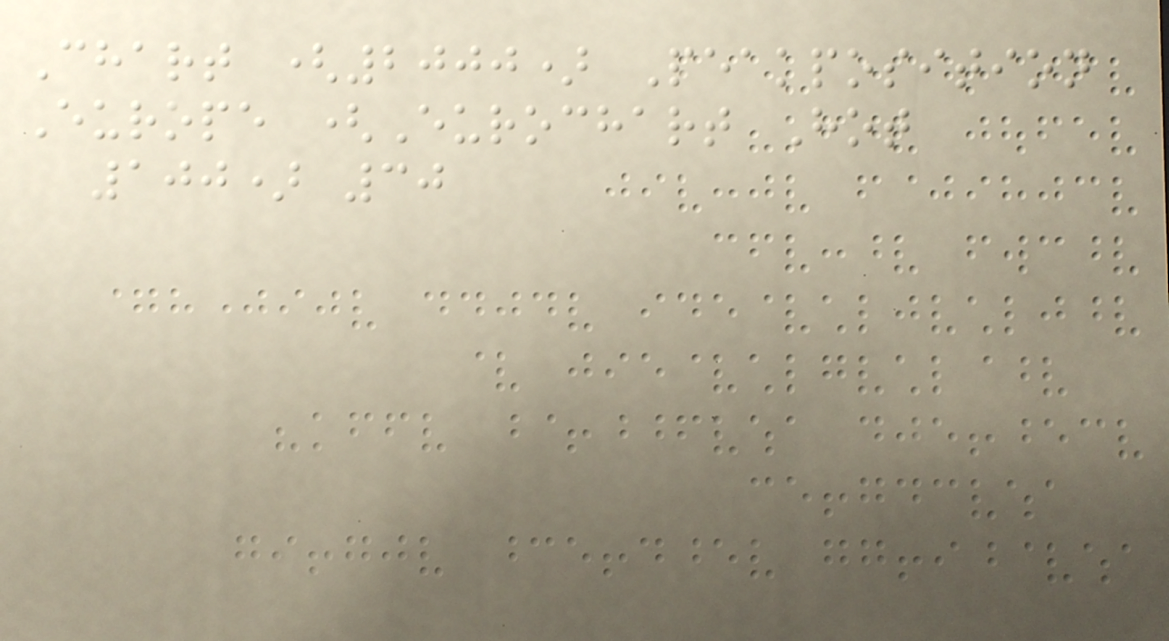Chart (2000) Peakposition
Europe (Eurochart Hot
100) 30
